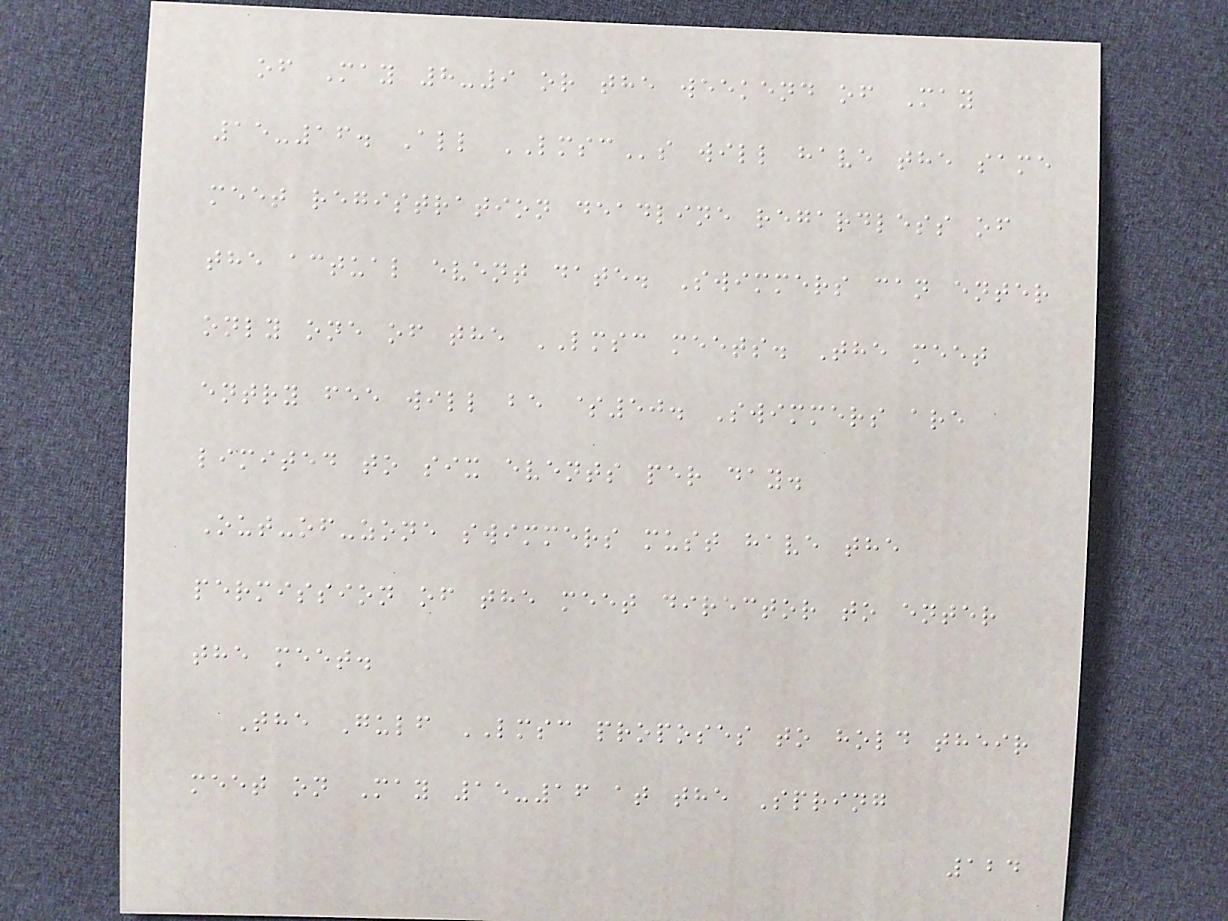of May 8-9 or the weekend of May
15-16. All LMSCs will have the same
meet registration deadline regardless of
the actual event date. Swimmers can enter
only one of the LMSC meets. The meet
entry fee will be $50. Swimmers are
limited to six events per day.
Out-of-zone swimmers must have the
permission of the meet director to enter
the meet.
The Gulf LMSC proposes to hold their
meet on May 15-16 at the Spring
124
